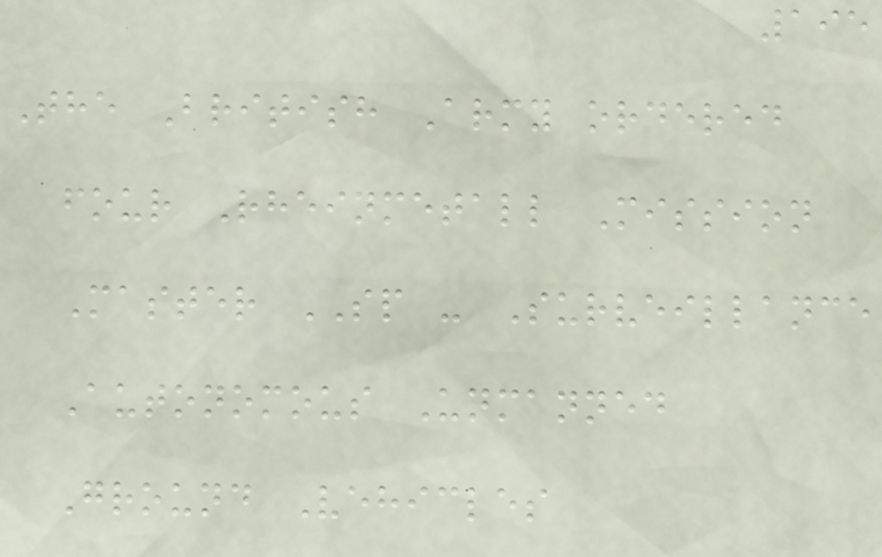195
The British Army ordered
four Rheinmetall Mission
Master SP - Surveillance
Autonomous Unmanned
Ground Vehicles
